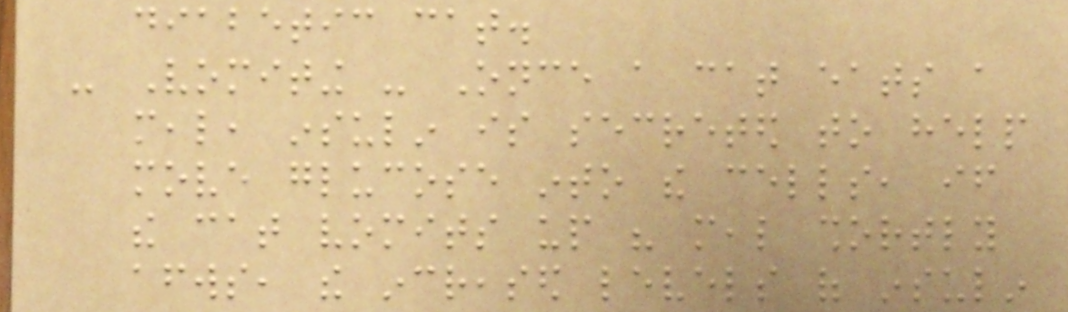diabetic cat.
- Vomiting - Once a cat eats a
meal, insulin is secreted to help
move glucose into the cells, if
the cat vomits up his meal shortly
afterwards, the increased levels of insulin
